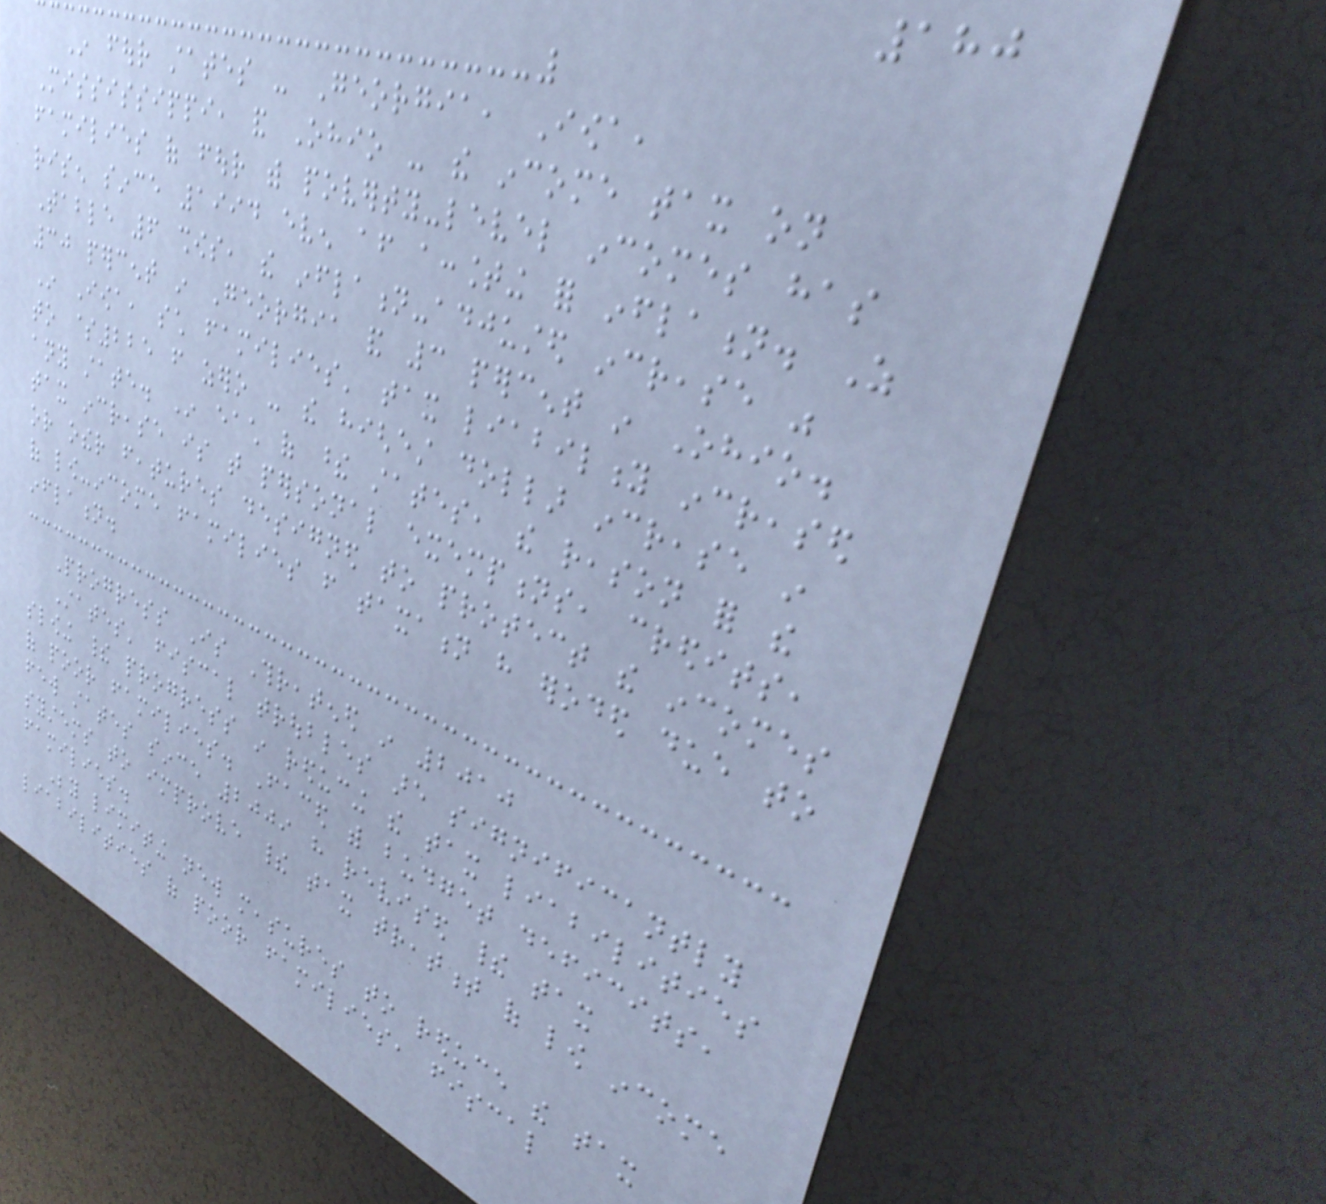180
In four states - Georgia, Iowa,
Mississippi, and Ohio - the income tax on
families of four with poverty-level incomes has
risen since 1994 even after accounting for inflation. As
Table 6 shows, the inflation-adjusted increase was
30 percent in Georgia and 3 percent in Ohio.
In Iowa, such families' tax liability increased
to $225 from zero - the highest dollar increase in
any state. In each of these states, the reason for the
tax increase is that personal exemptions, credits,
or other features designed to protect the incomes
of low-income families from taxation have eroded due to
inflation.
Progress Is Threatened in 2010
States' fiscal troubles are significantly
slowing their progress in reducing the tax liabilities
of poor families. Faced with budget deficits,
few states since 2009 have revised their tax
systems to improve their tax treatment of low income
families.
Beyond limiting new measures to reduce the tax
liabilities of poor families, fiscal
